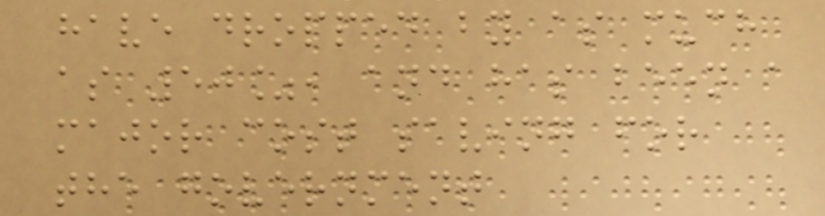have dropped by as much
as 50%, and has been a
major cost saving for
the government
